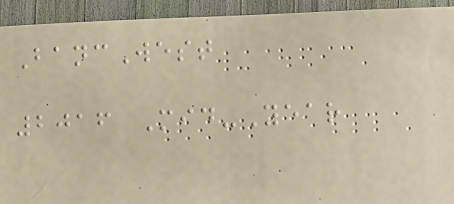BancWest
2016 Mid-Year
